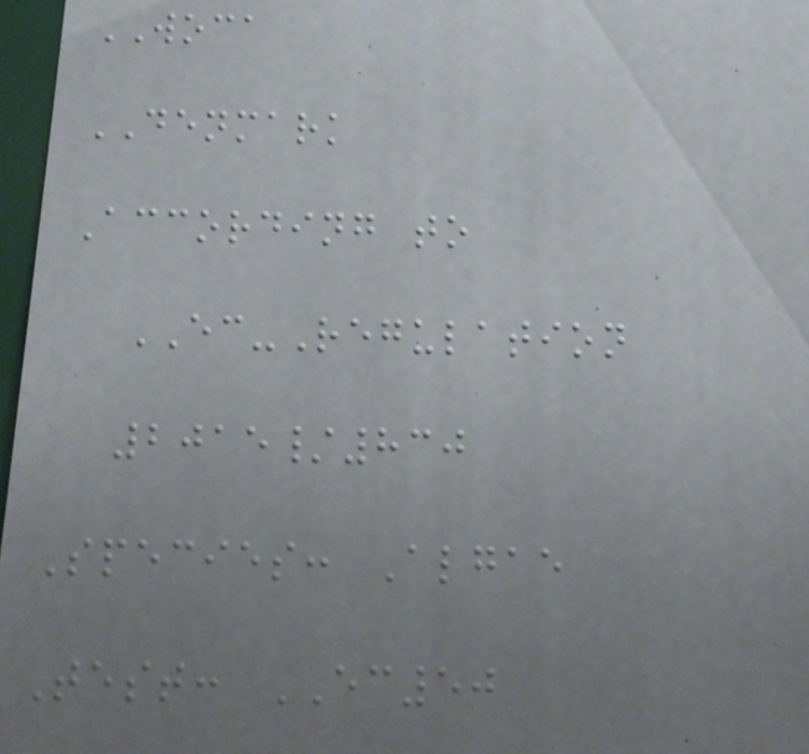WOCA
DENMARK
According to
EC-Regulation
2015/830
Species: Algae
Test: EC50
